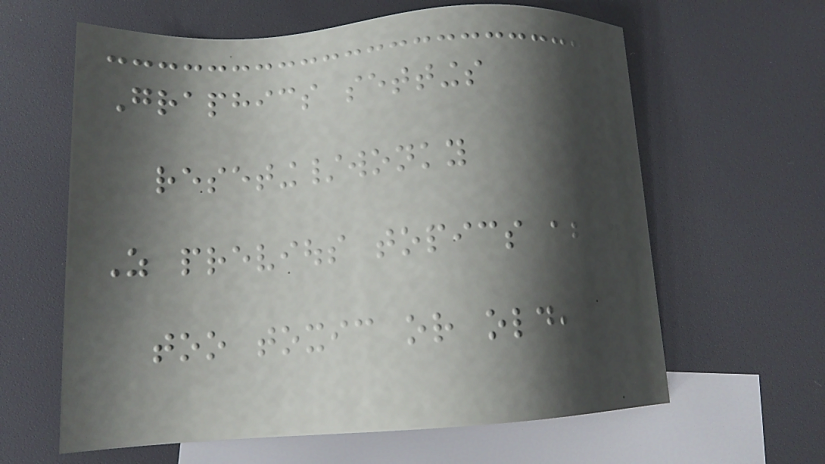Graphics settings
reseting/wonky
As previous topics about this
too toxic or old,
